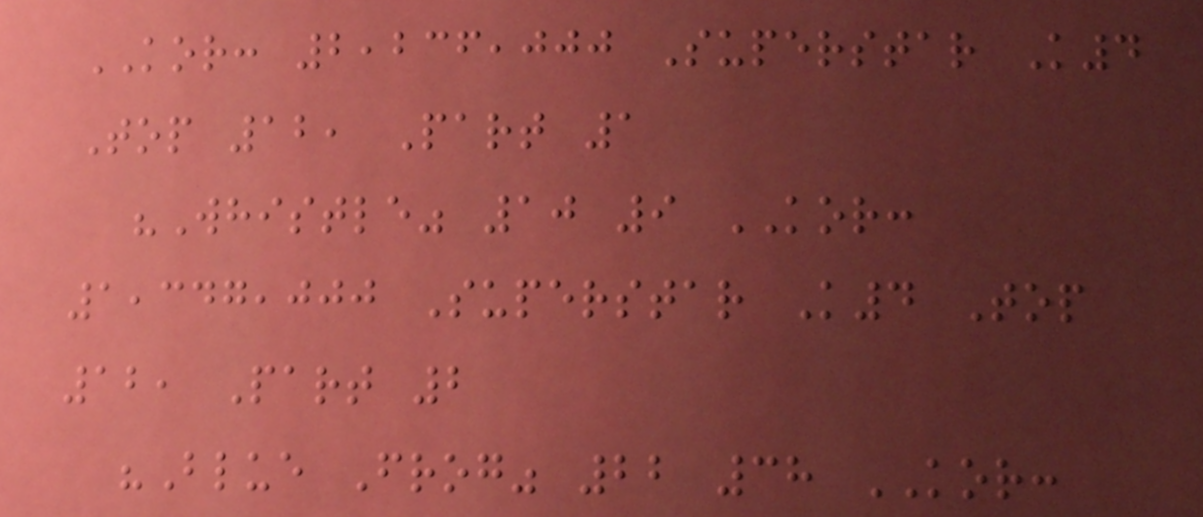KOR: 2,236,000 Superstar K4
Top 12, Part 1
"Whistle" 10 9 KOR:
1,347,000 Superstar K4 Top
12, Part 2
"Blue Frog" 22 38 KOR:
